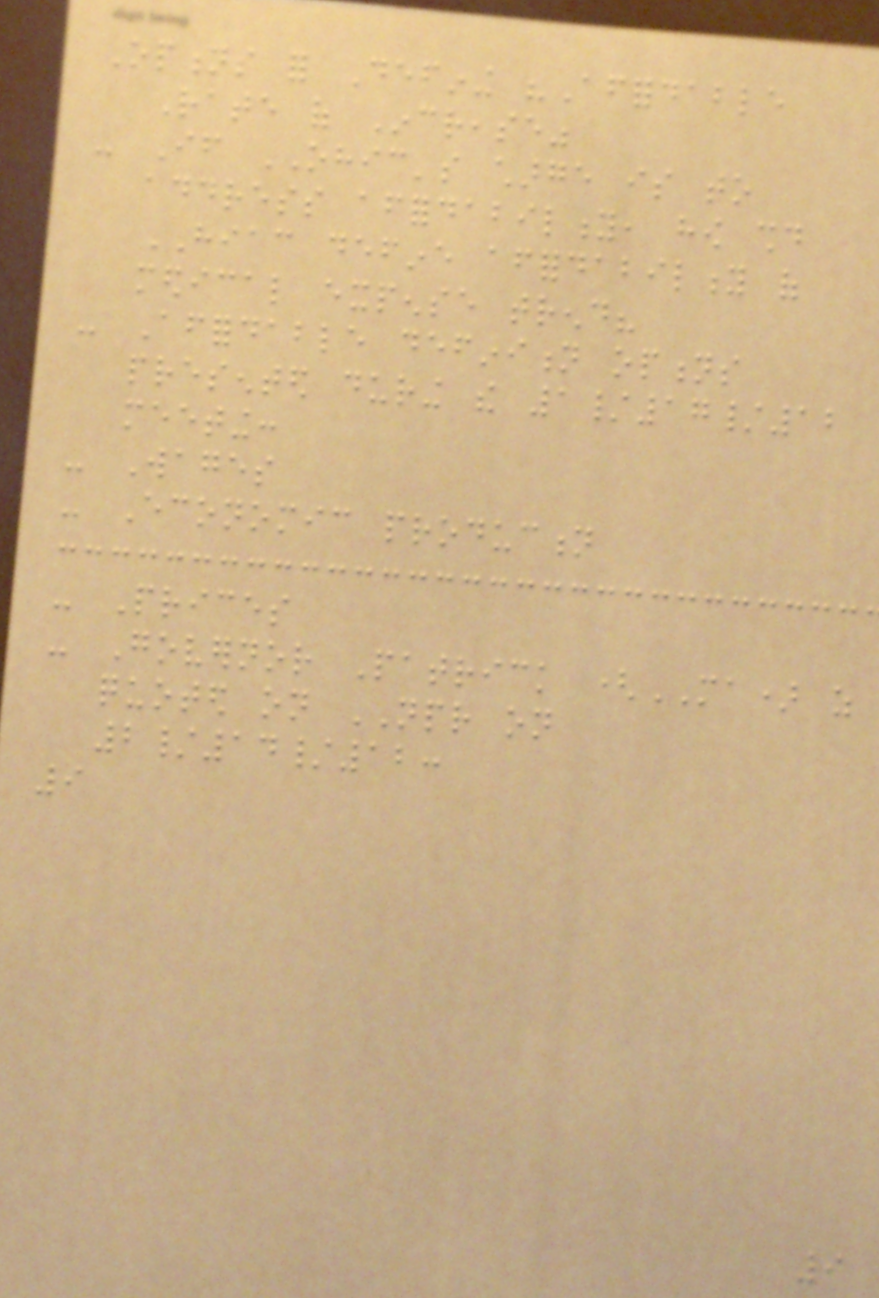Options for Defining "Affordable
Rate of Increase"
- If OHIC's charge is to
address affordability, how should
HIAC define affordability of
medical expense trend?
- Affordable definition options
presented during the 1/17/12
meeting:
- Wages
- Economic production
- Prices
- Governor Patrick (MA) as
quoted on NPR on
2/14/12:
9
9
